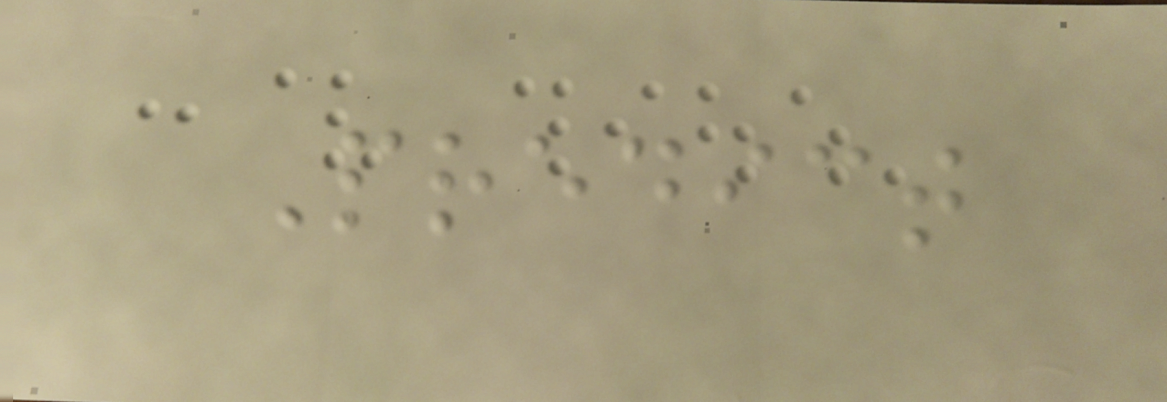Predict
